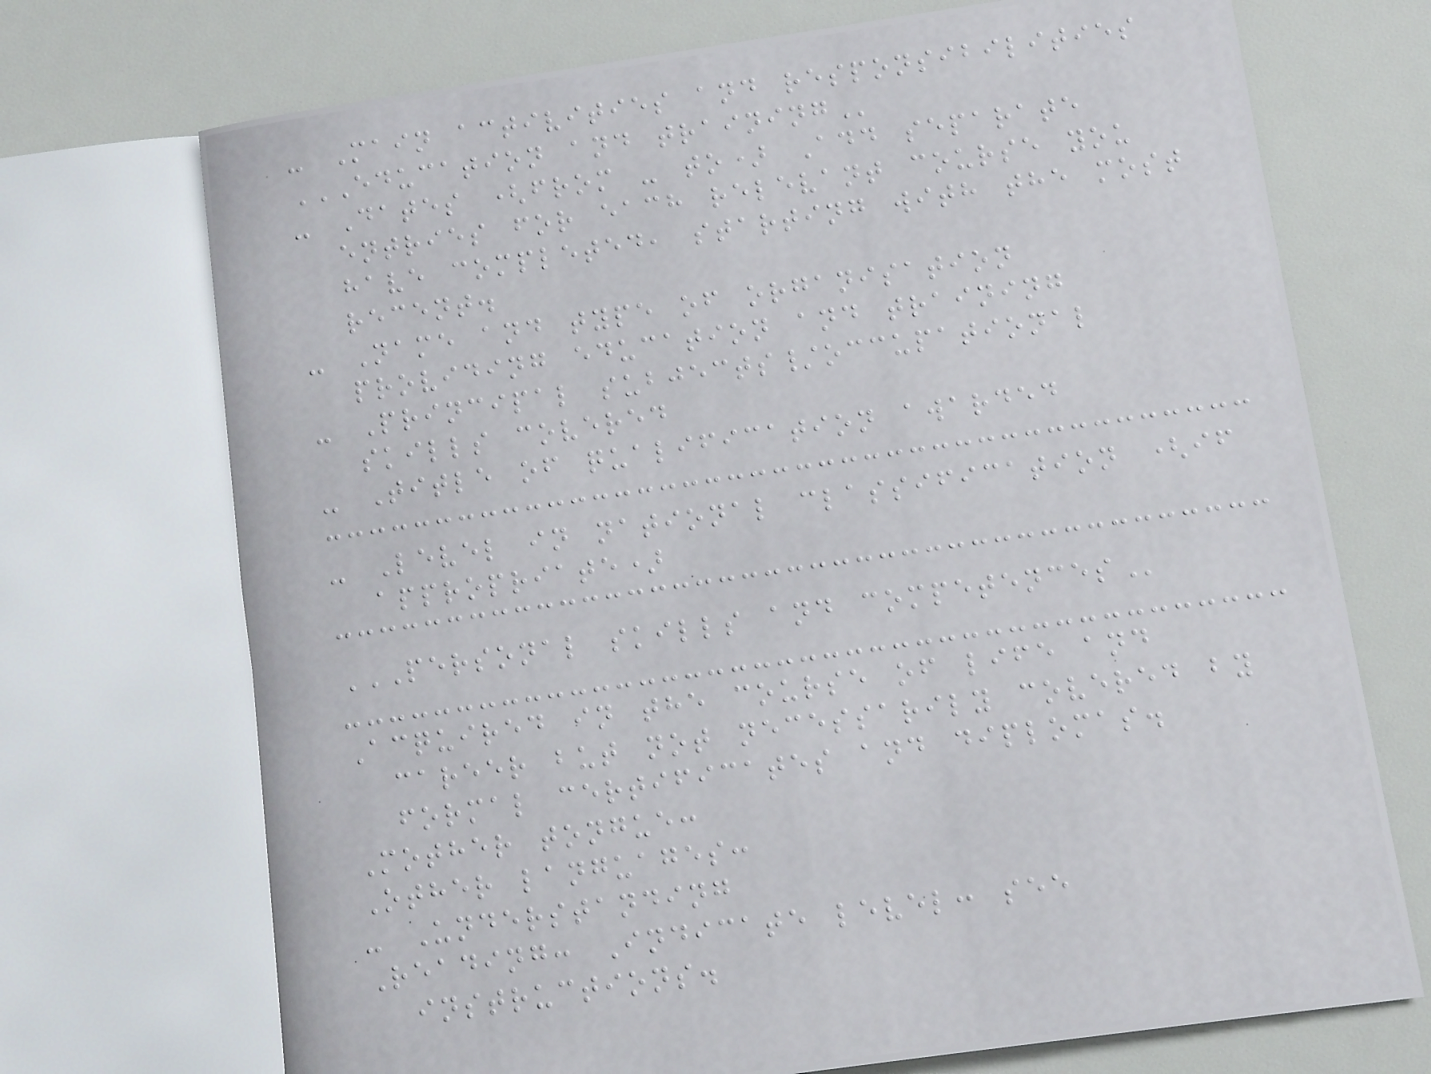- Main activities and responsibilities
EDUCATION AND TRAINING
- Dates (from - to) Add separate
entries for each relevant course you
have completed, starting with the most
recent.
- Name and type of organisation
providing education and training
- Principal subjects/occupational
skills covered
- Title of qualification awarded
- Level in national classification (if
appropriate)
PERSONAL SKILLS AND COMPETENCES
Acquired in the course of life and
career but not necessarily covered by
formal certificates and diplomas.
Mother tongue:
Other languages:
- Understanding
Reading: Indicate level: see
instructions.
